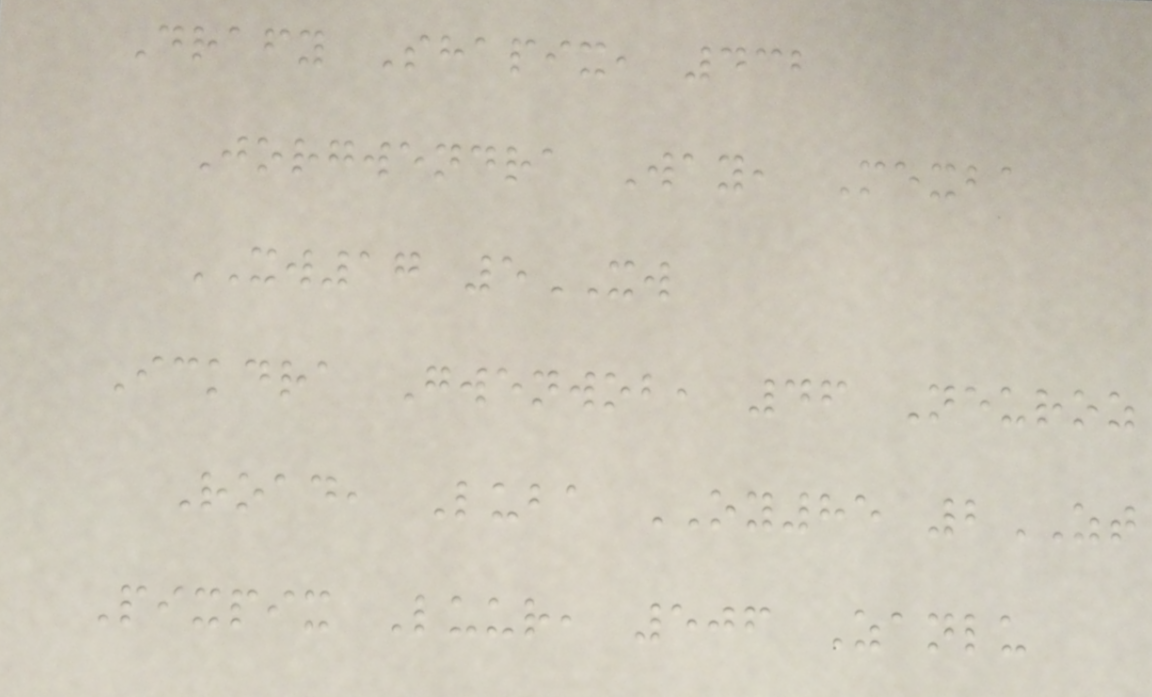Drafy Shapix, 432
Jorgwendra Way, Mexba
XW17 5XW
Ickdra Gwenwob, 46 Neuroz
Road, Luba OY85 2ZT
Pixpix Luur, 506 Zanlu
